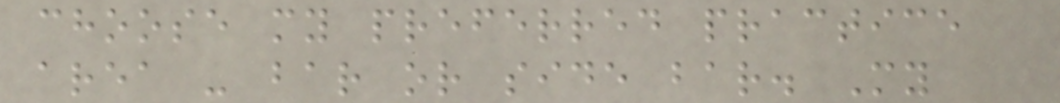choose my preferred practice
area - bar or side bar. My
